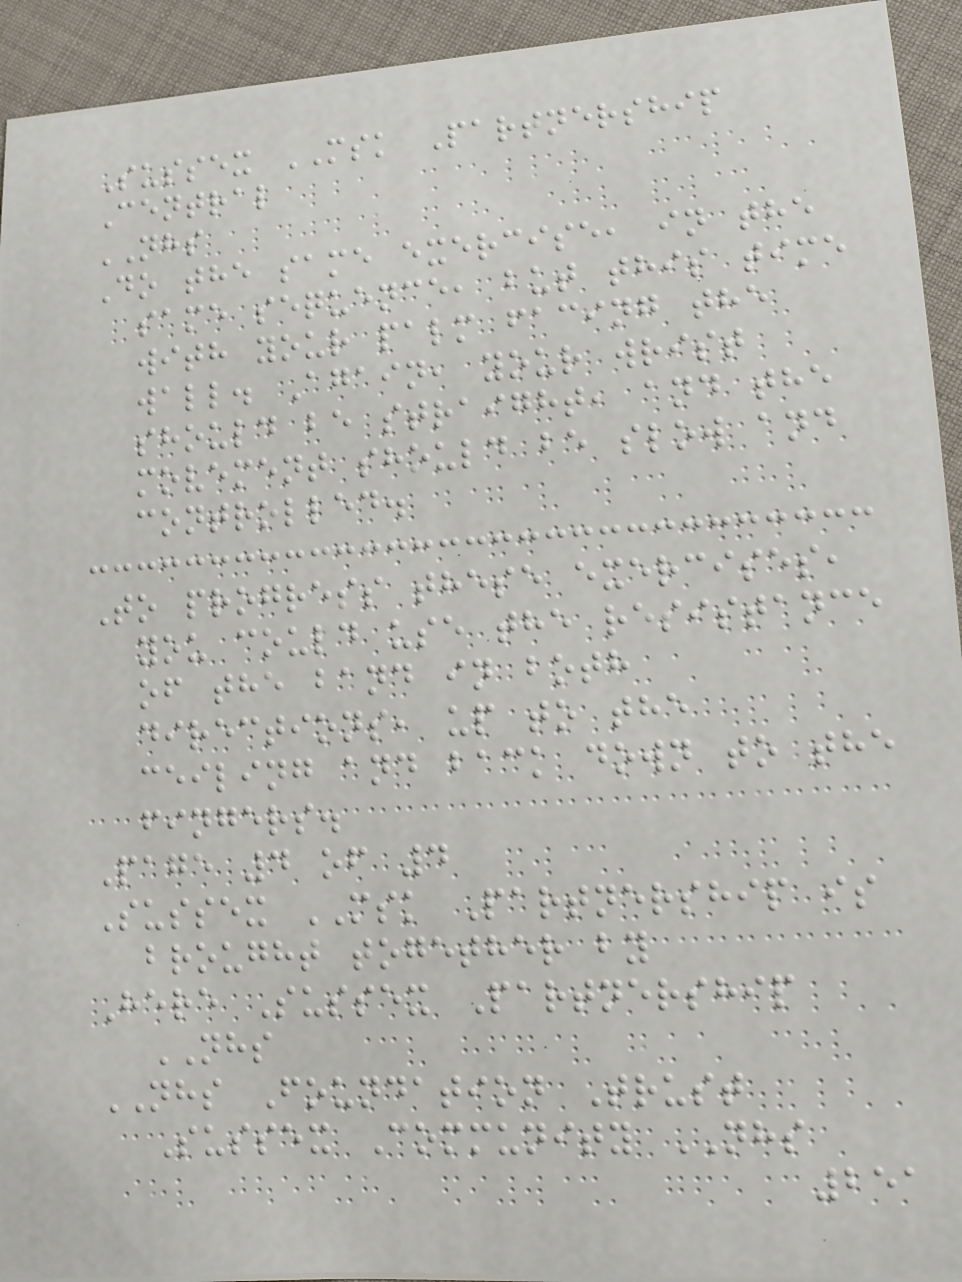Sussex MSK Partnership
Central
NHS
Do the same exercise, in the
same sequence, but this time
with your palm facing the
wall. Again, your wrist
should be straight, and the
movement should be slow and
controlled.
To progress these exercises,
you could use the resistance
of the band in both
directions, up to the
ceiling and back down to the
fingers.
Page 4 of 4
Sussex MSK Partnership is
brought together by
Here Sussex Partnership
NHS
NHS Foundation Trust
Sussex Community NHS
251
